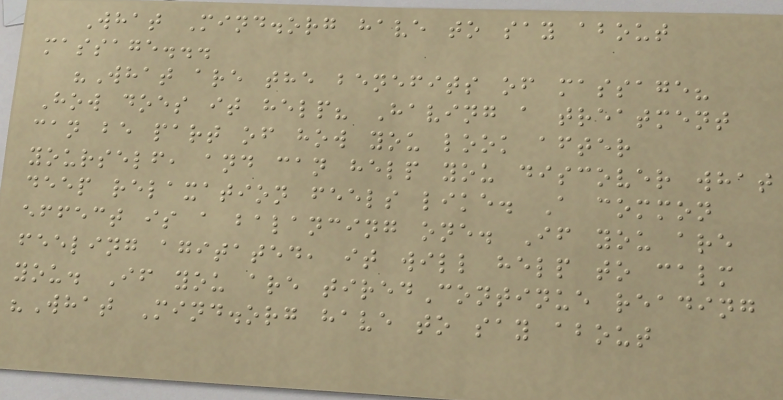What Mind.org have to say about
massage...
"What are the benefits of massage?
How does it help? Having a treatment
can be part of how you look after
yourself, and can help you discover what
deep relaxation feels like. A common
effect is a balancing one. If you are
feeling agitated, it will help to calm
you. If you are tiredContinue reading
"What Mind.org have to say about
